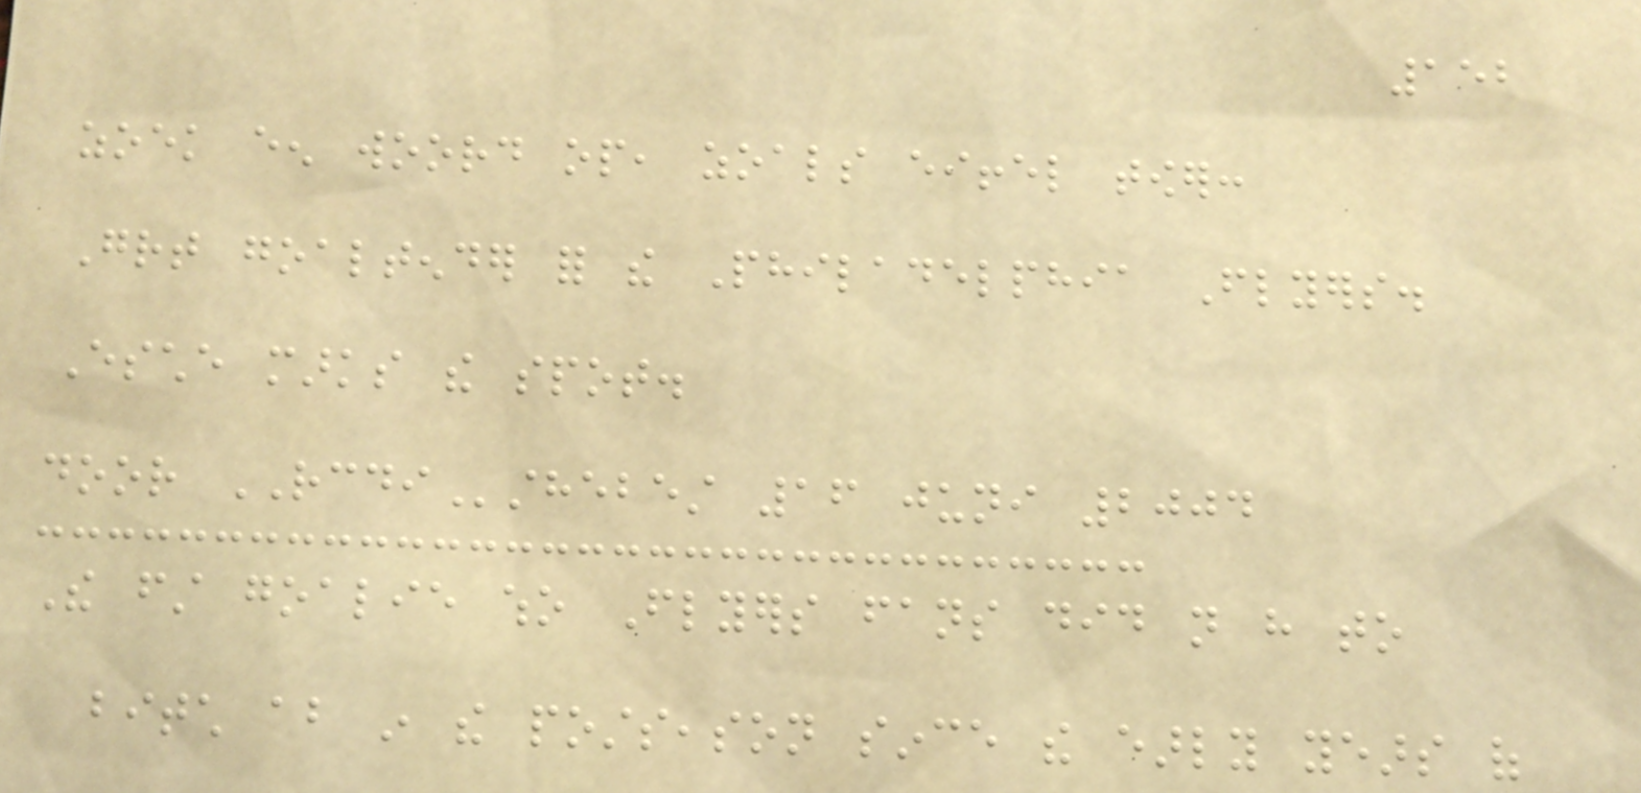152
zoek een woord op, zoals eiffel tower:
Great goaltender for the Philadelphia Flyers.
Esche marks the spot.
door RCDIsthebest 16 juni 2004
The first goalie who Flyers fans did not have to
bitch about in the postseason since the early years of
